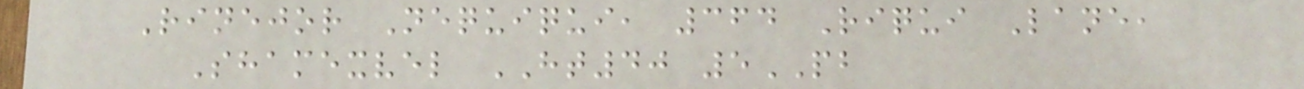Rinejor Nequiqui, 364 Riqui Lane,
Shamexvel HT40 5PB
